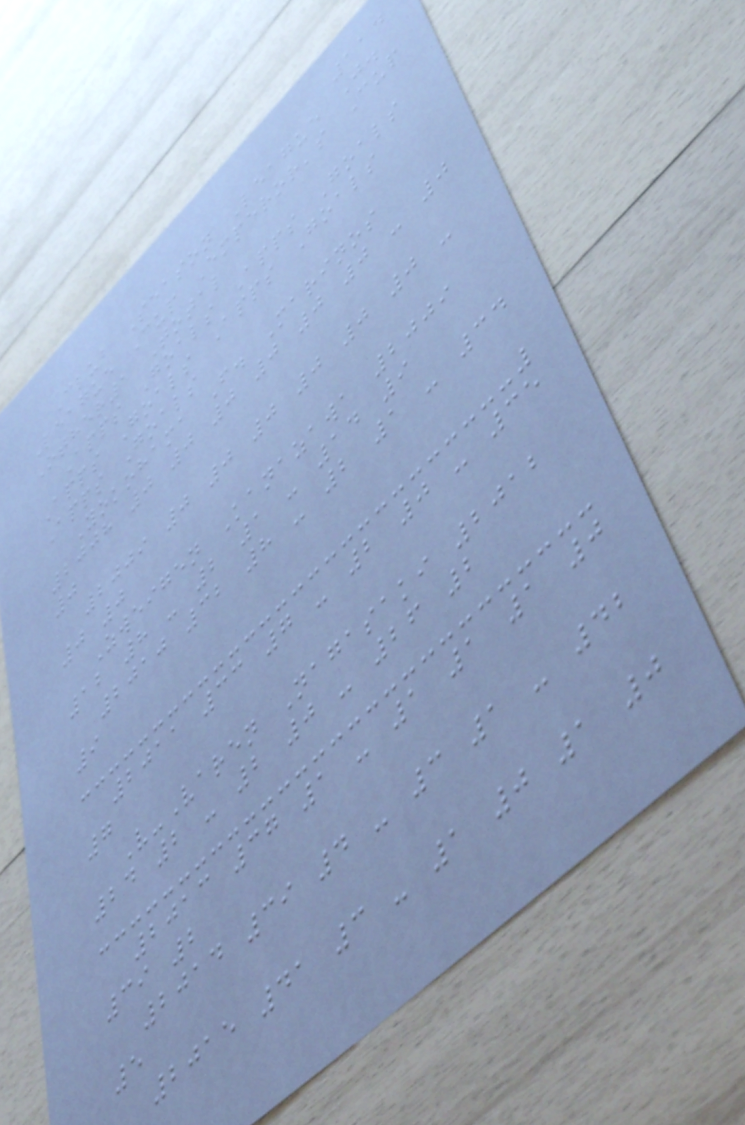114
Club Season League J.
League Cup Emperor's Cup
Other1 Total
Apps Goals Apps Goals
Apps Goals Apps Goals
Apps Goals
Yokohama F. Marinos
2008 0 0 0 0 0 0 - 0
0
2009 0 0 0 0 0 0 -
0 0
Zweigen Kanazawa 2009
12 8 - 2 1 - 14 9
2010 32 8 - 2 1 - 34
9
2011 33 7 - 2 0 - 35
7
V-Varen Nagasaki 2012
24 2 - 2 0 - 26 2
2013 37 1 - 1 1 1 0
39 2
2014 39 4 - 3 1 - 42
5
2015 41 3 - 1 0 1 0
